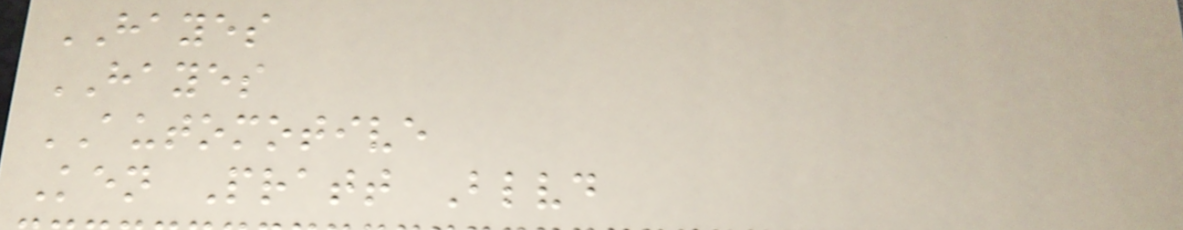HAYES
HAYES
AUTOMOTIVE
Ken Pratt Blvd
